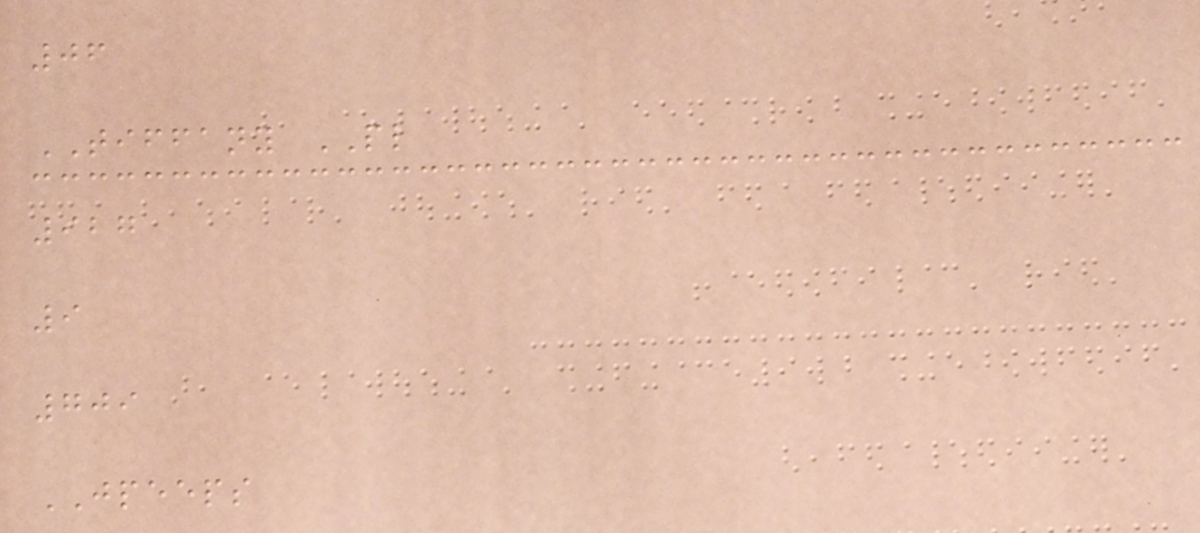06
TIFFANY PL
927
9
709
JPEEPS
